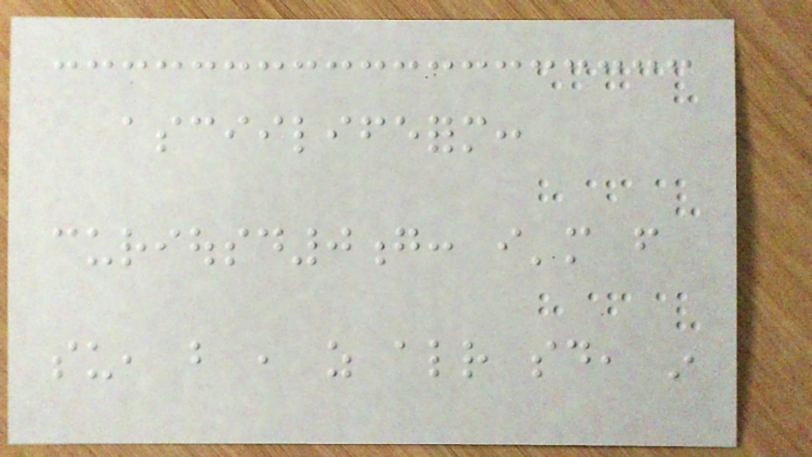asciilifeform:
curiousd0g: i'm from
su, but , as already said, in
